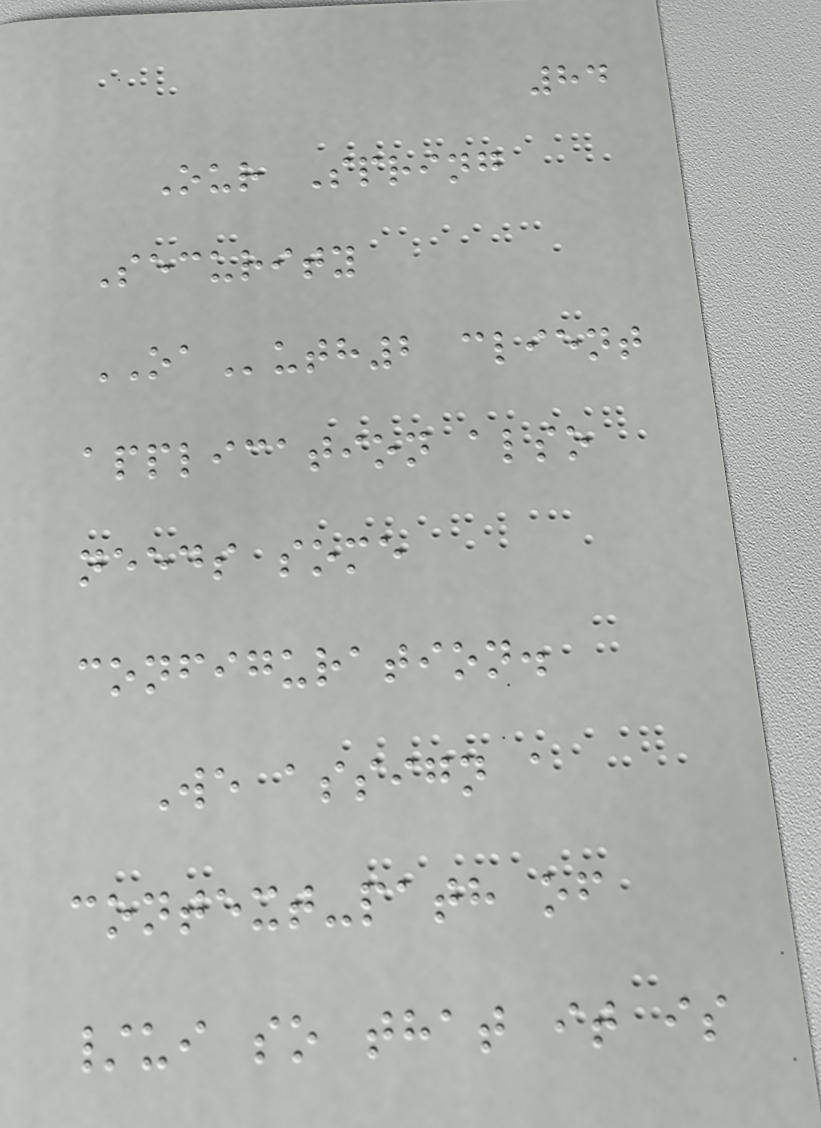84
Our Spring
Security
OAuth2 client
application also
needs some
configuration.
We assign a
context-path of
/ui so that it is
